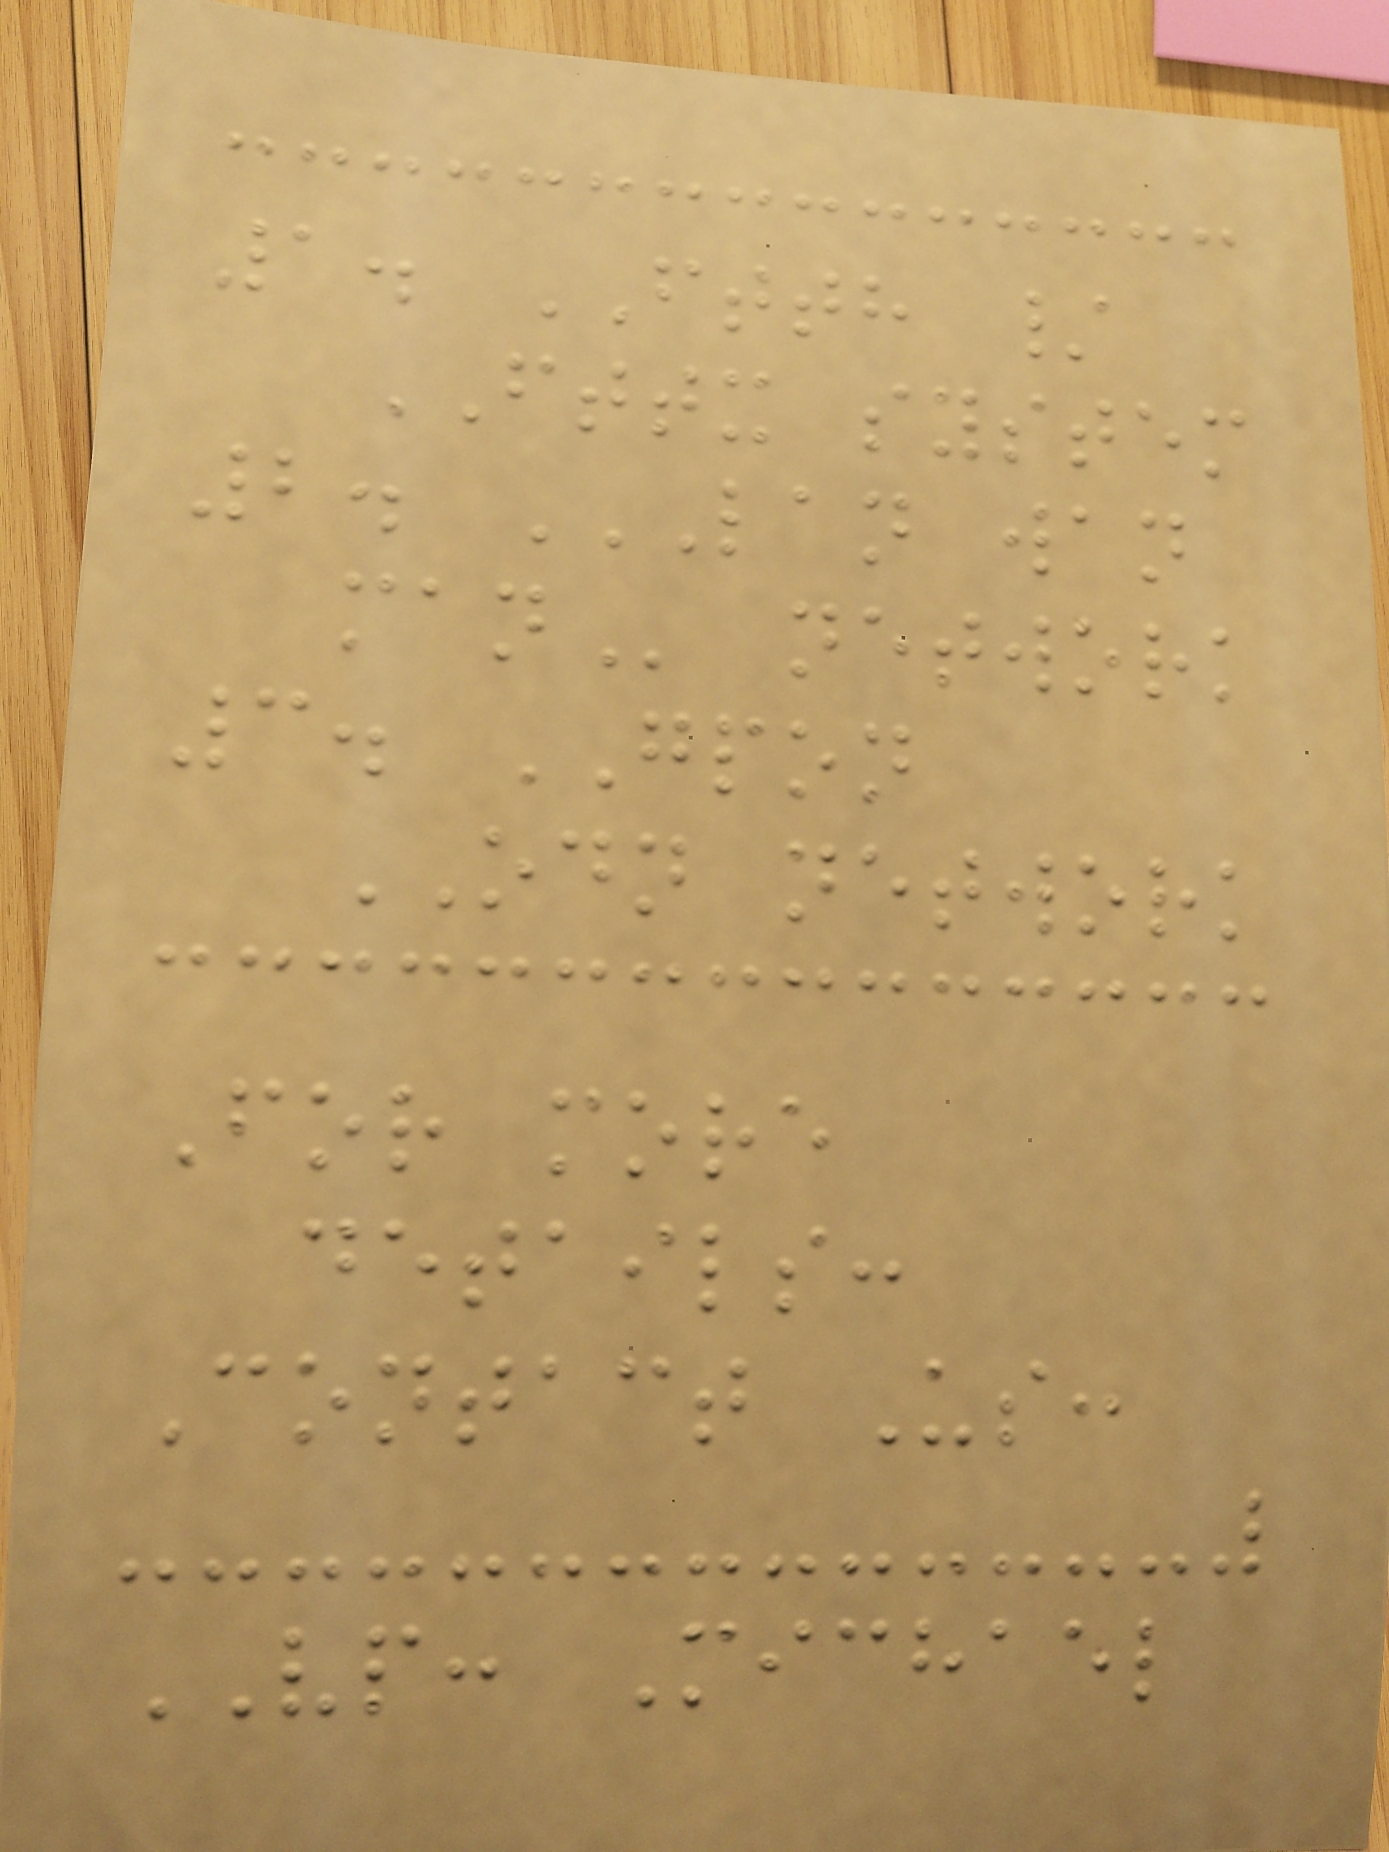1. FTTH /
FTTX system
2. LAN WAN
MAN network
3. GPON
ODN network
For more
details:
Contact Us:
VP: Michael
